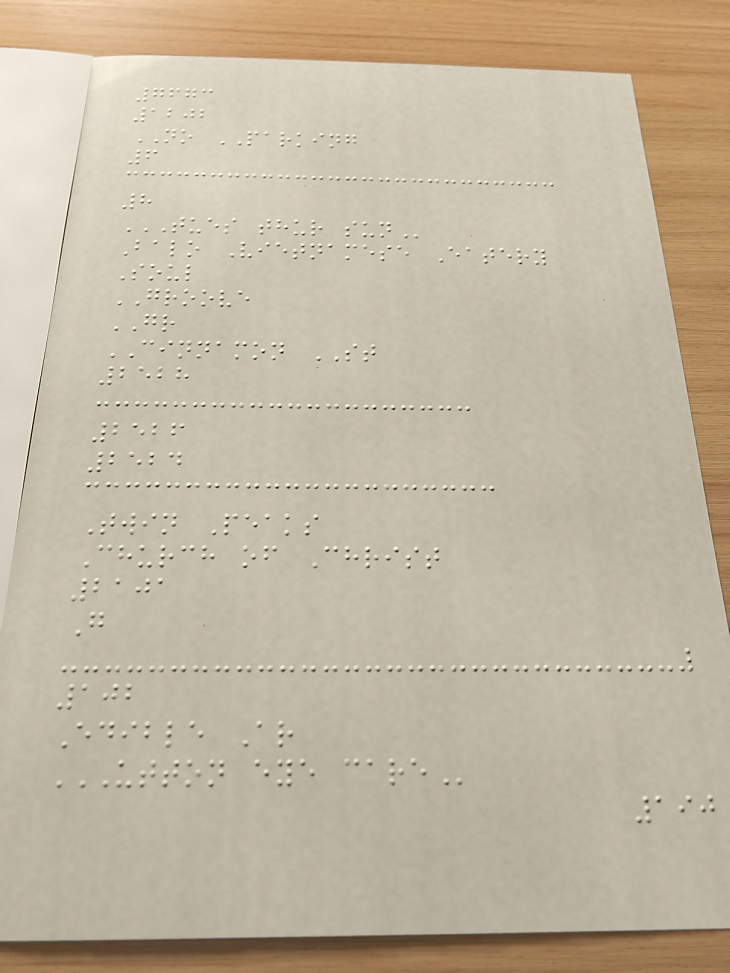7673
1202
NO PARKING
6
8
TUES THUR SUN
Balo Vietnamese Eatery
Soul
GROOVE
GR
CINNAMON ST
2528
2526
2524
Twin Peaks
Church of Christ
2101
G
102
Edible Ar
UTTON EYE CARE
190
